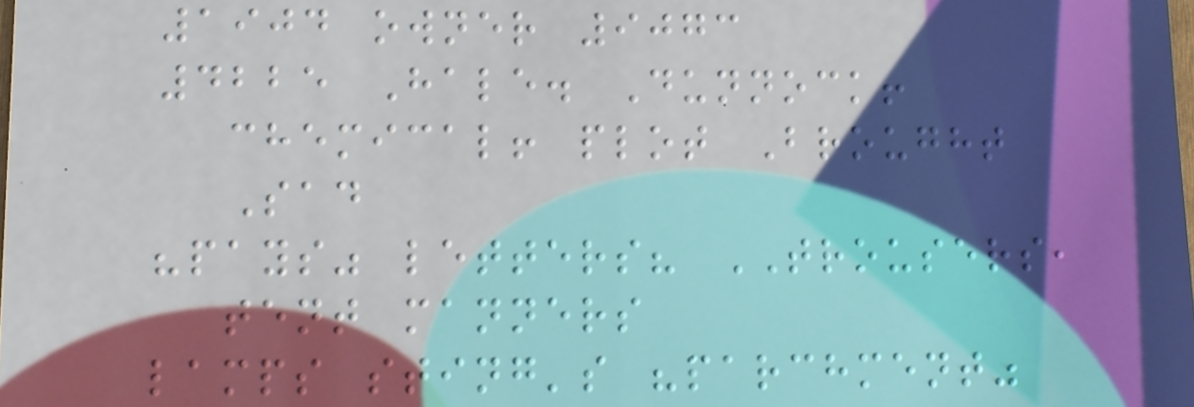1904 owner 9073
4225 Hale. Dunnock!
chemical! plot Brought
Sad
"pays" letters? TROUSERS,
tent manners
lamps sting's "parchment"
